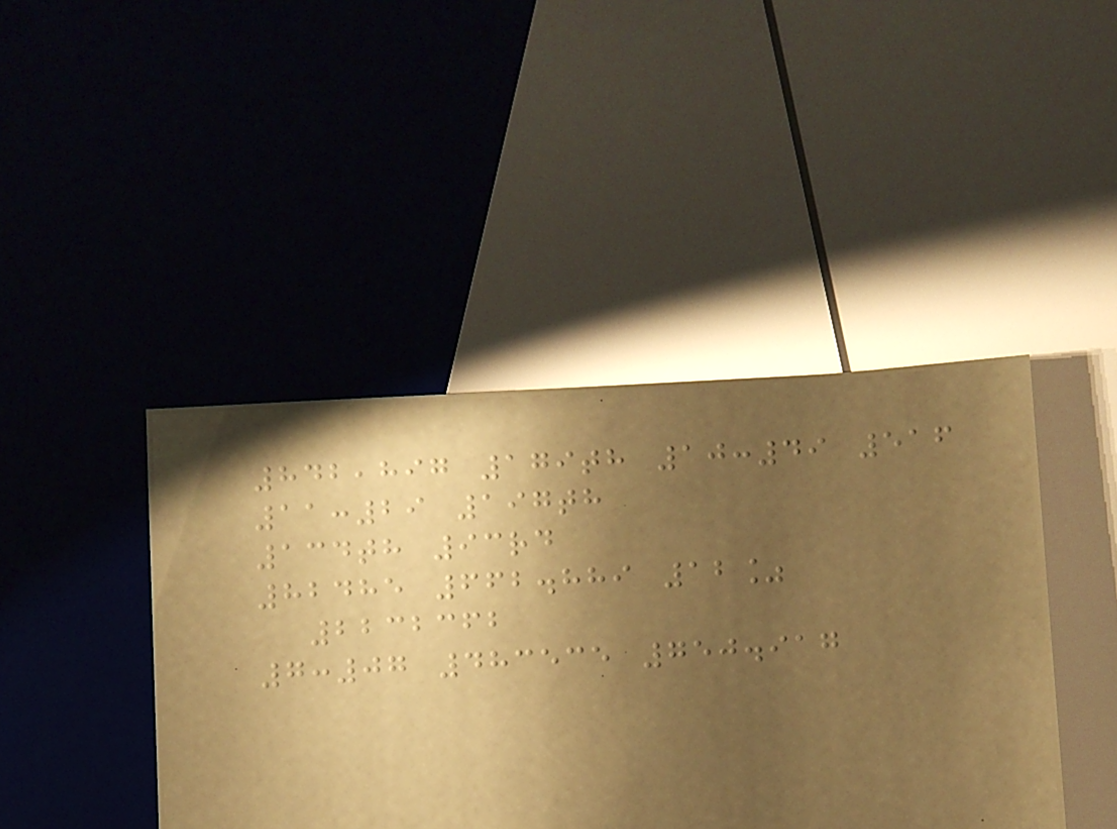842,897 179th 10:49 516
11:29 197th
134th 93rd
82485 662.889 12%
2232362
7:07 483535 750.917
